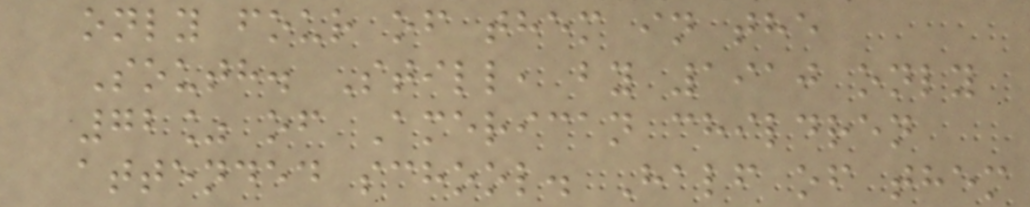only four of them in the
South. Still, by 1910 only
72% of American children
attended school. Half of them
